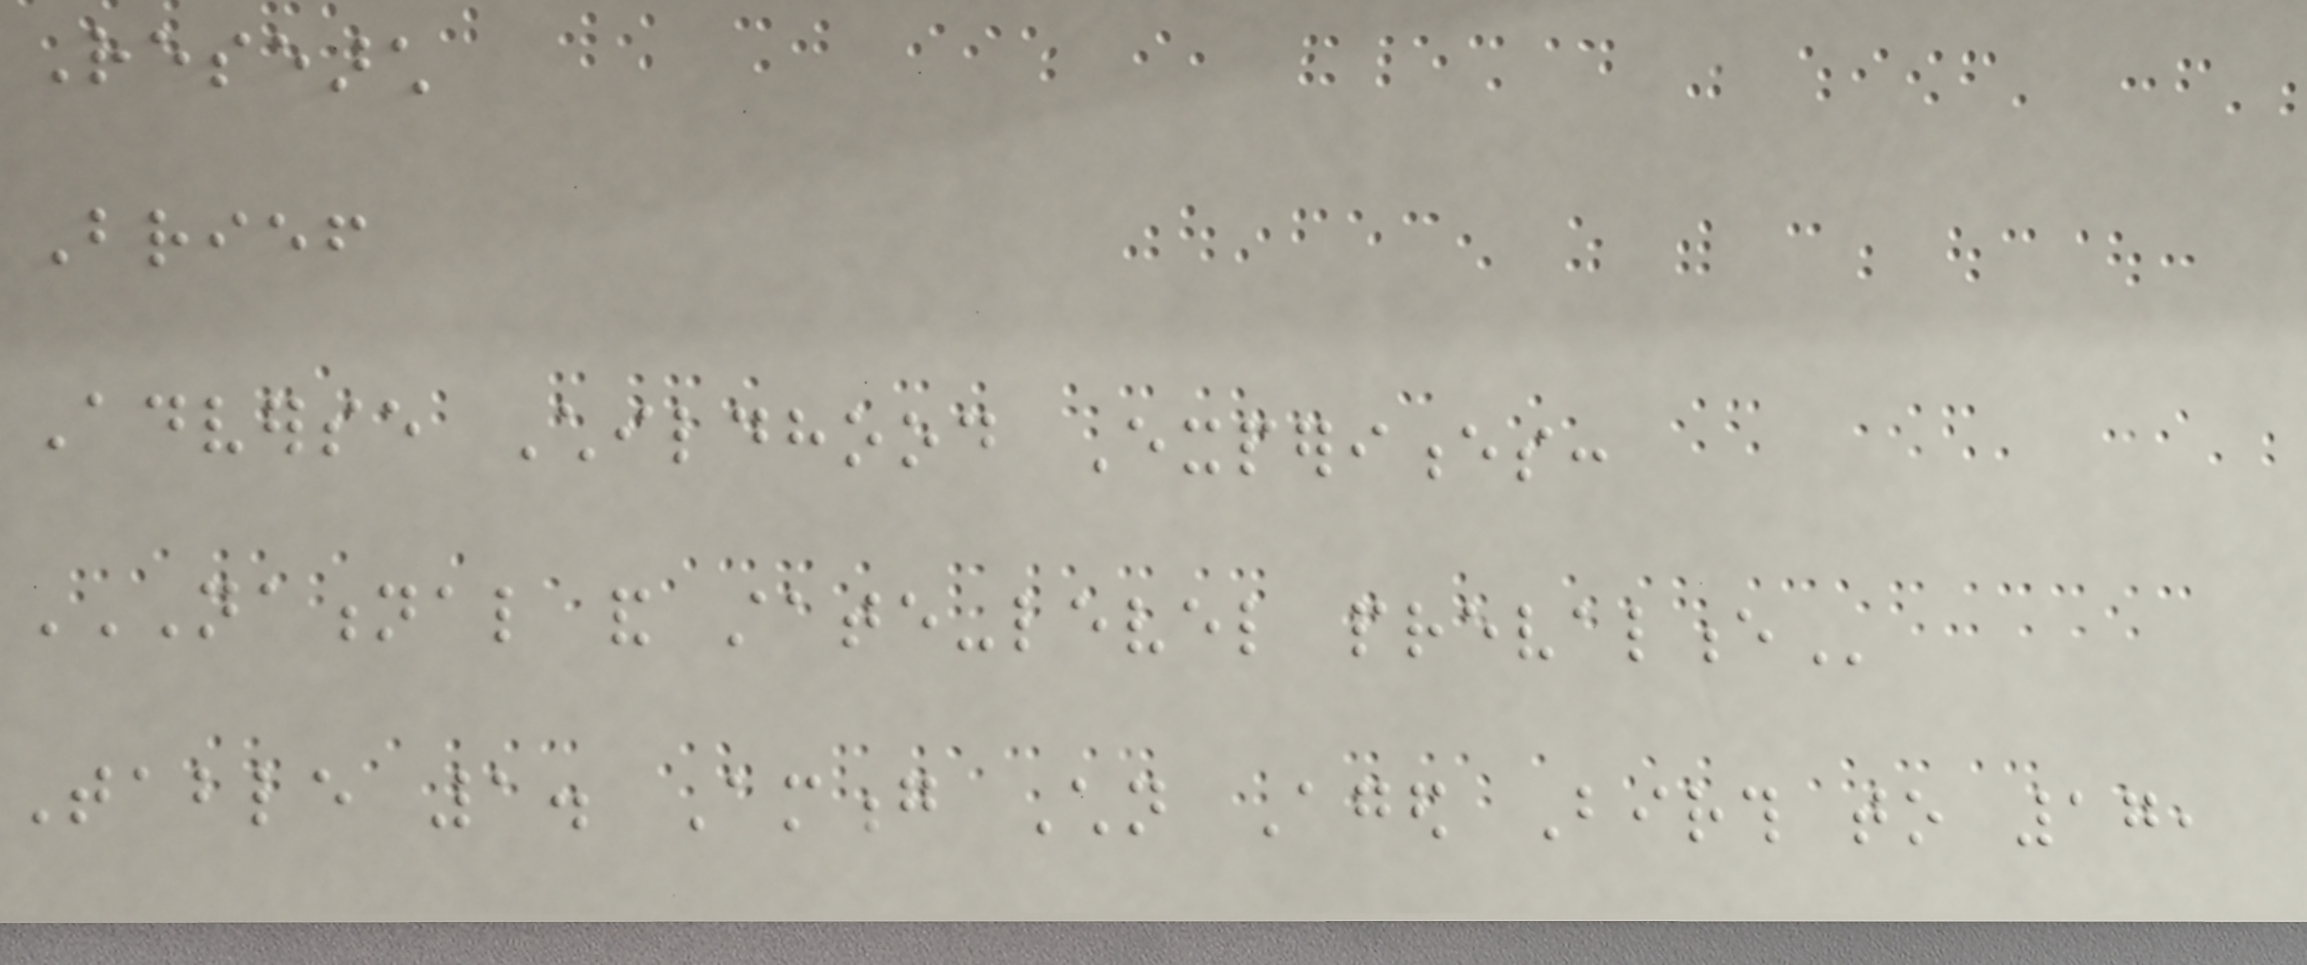Research
Brief
Adverse Childhood Experiences:
NATIONAL AND STATE-LEVEL PREVALENCE
Table 1. Among Children Aged Birth to 17,
